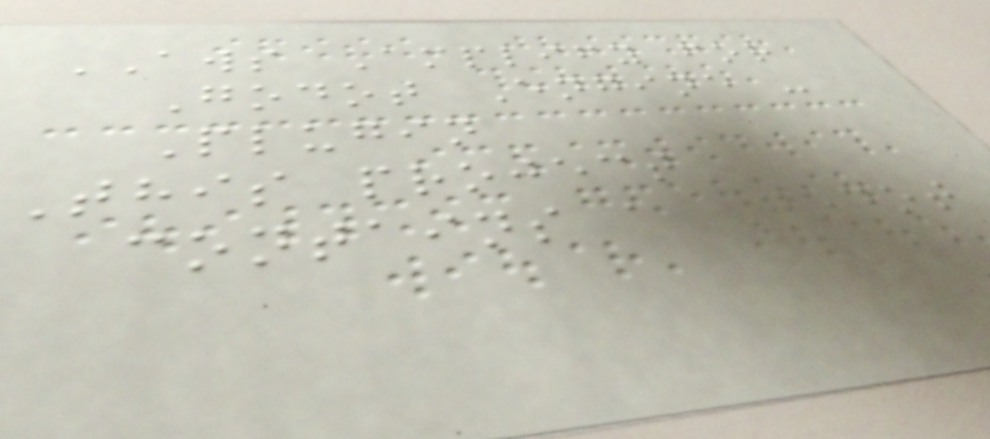AWS Amplify for
Godot Engine -
Plugin
This project
contains a Godot
